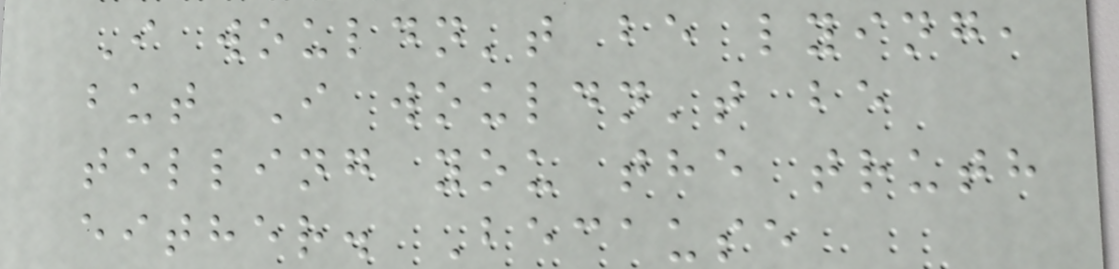I wouldn't be lying,
but I wouldn't be
telling you the truth
either. Because
